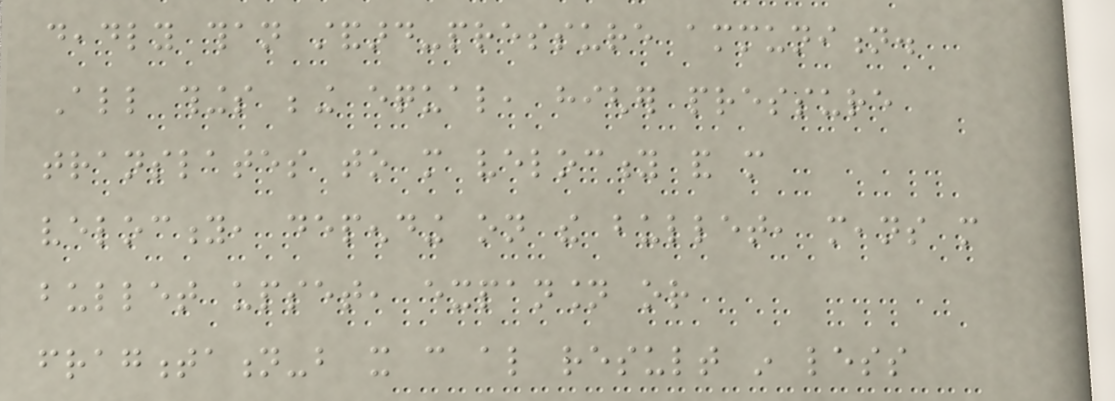deadly than standard-pressure ammunition.
All things being equal, higher pressure
translates to more velocity and more
velocity, depending on the bullet, means more
bullet upset, expansion or
fragmentation-but it can also result in less
